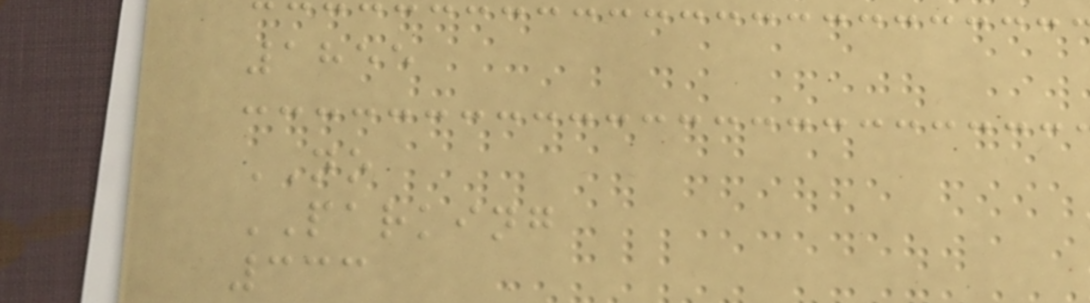1855
NO
PARKING
333
